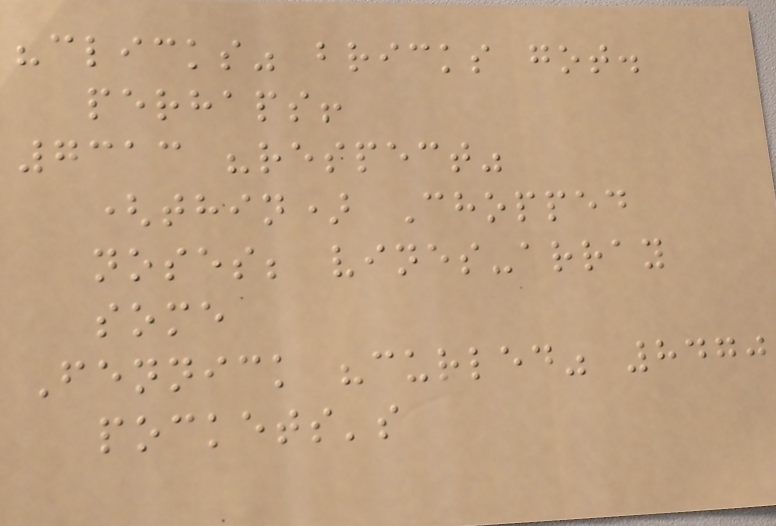"clicks" bricks got.
perhaps!
7313 "respect"
(thin) Chopped
noses; vines-array
some
Fennick "curled" 8470
pockets's
